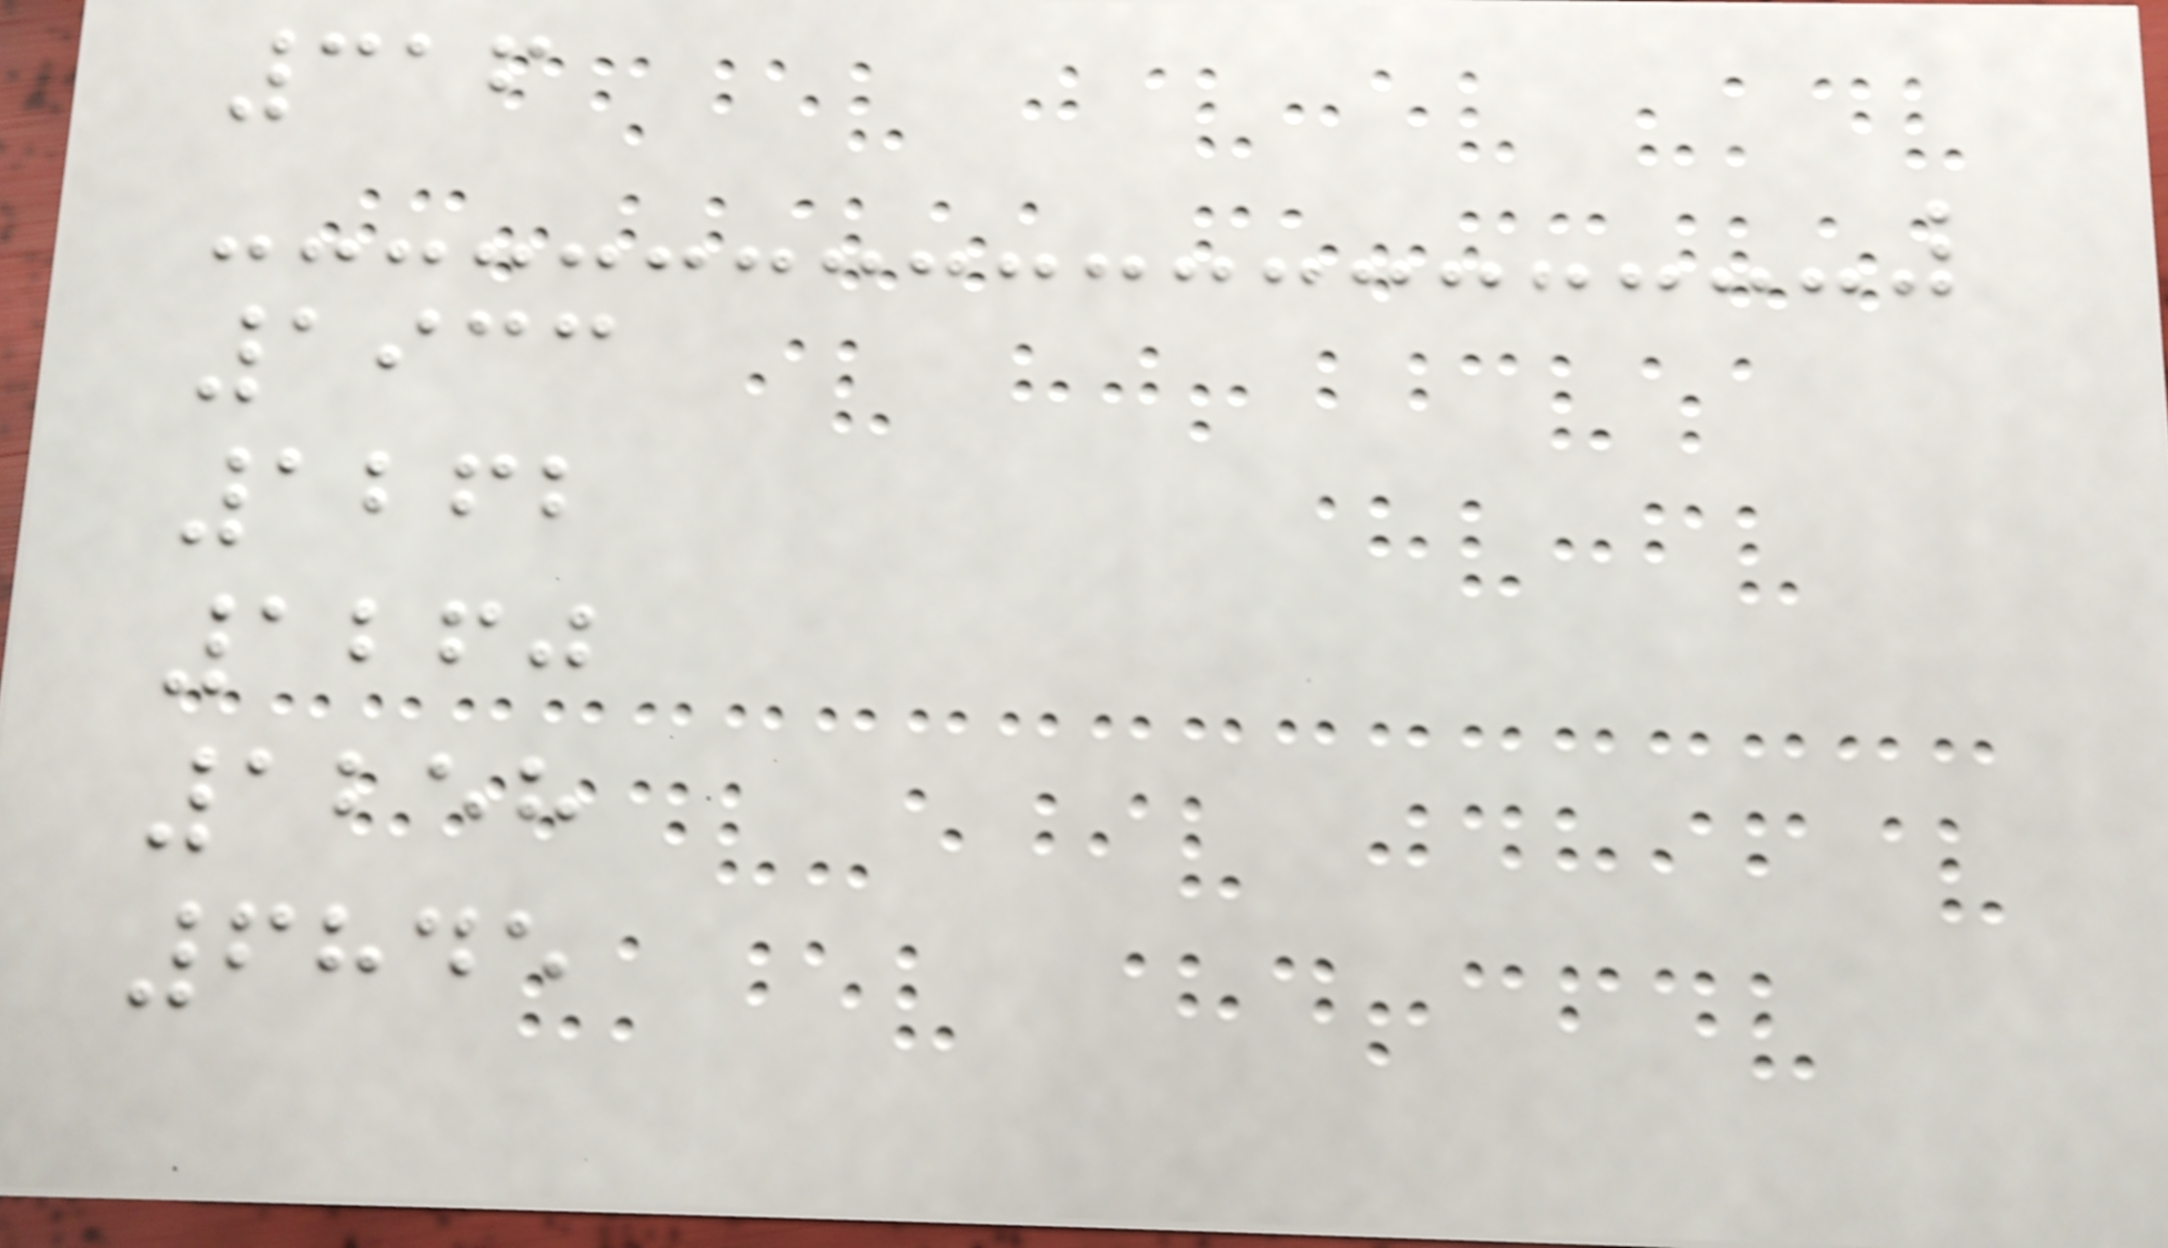316
1933
1262
1260
1258
6845
